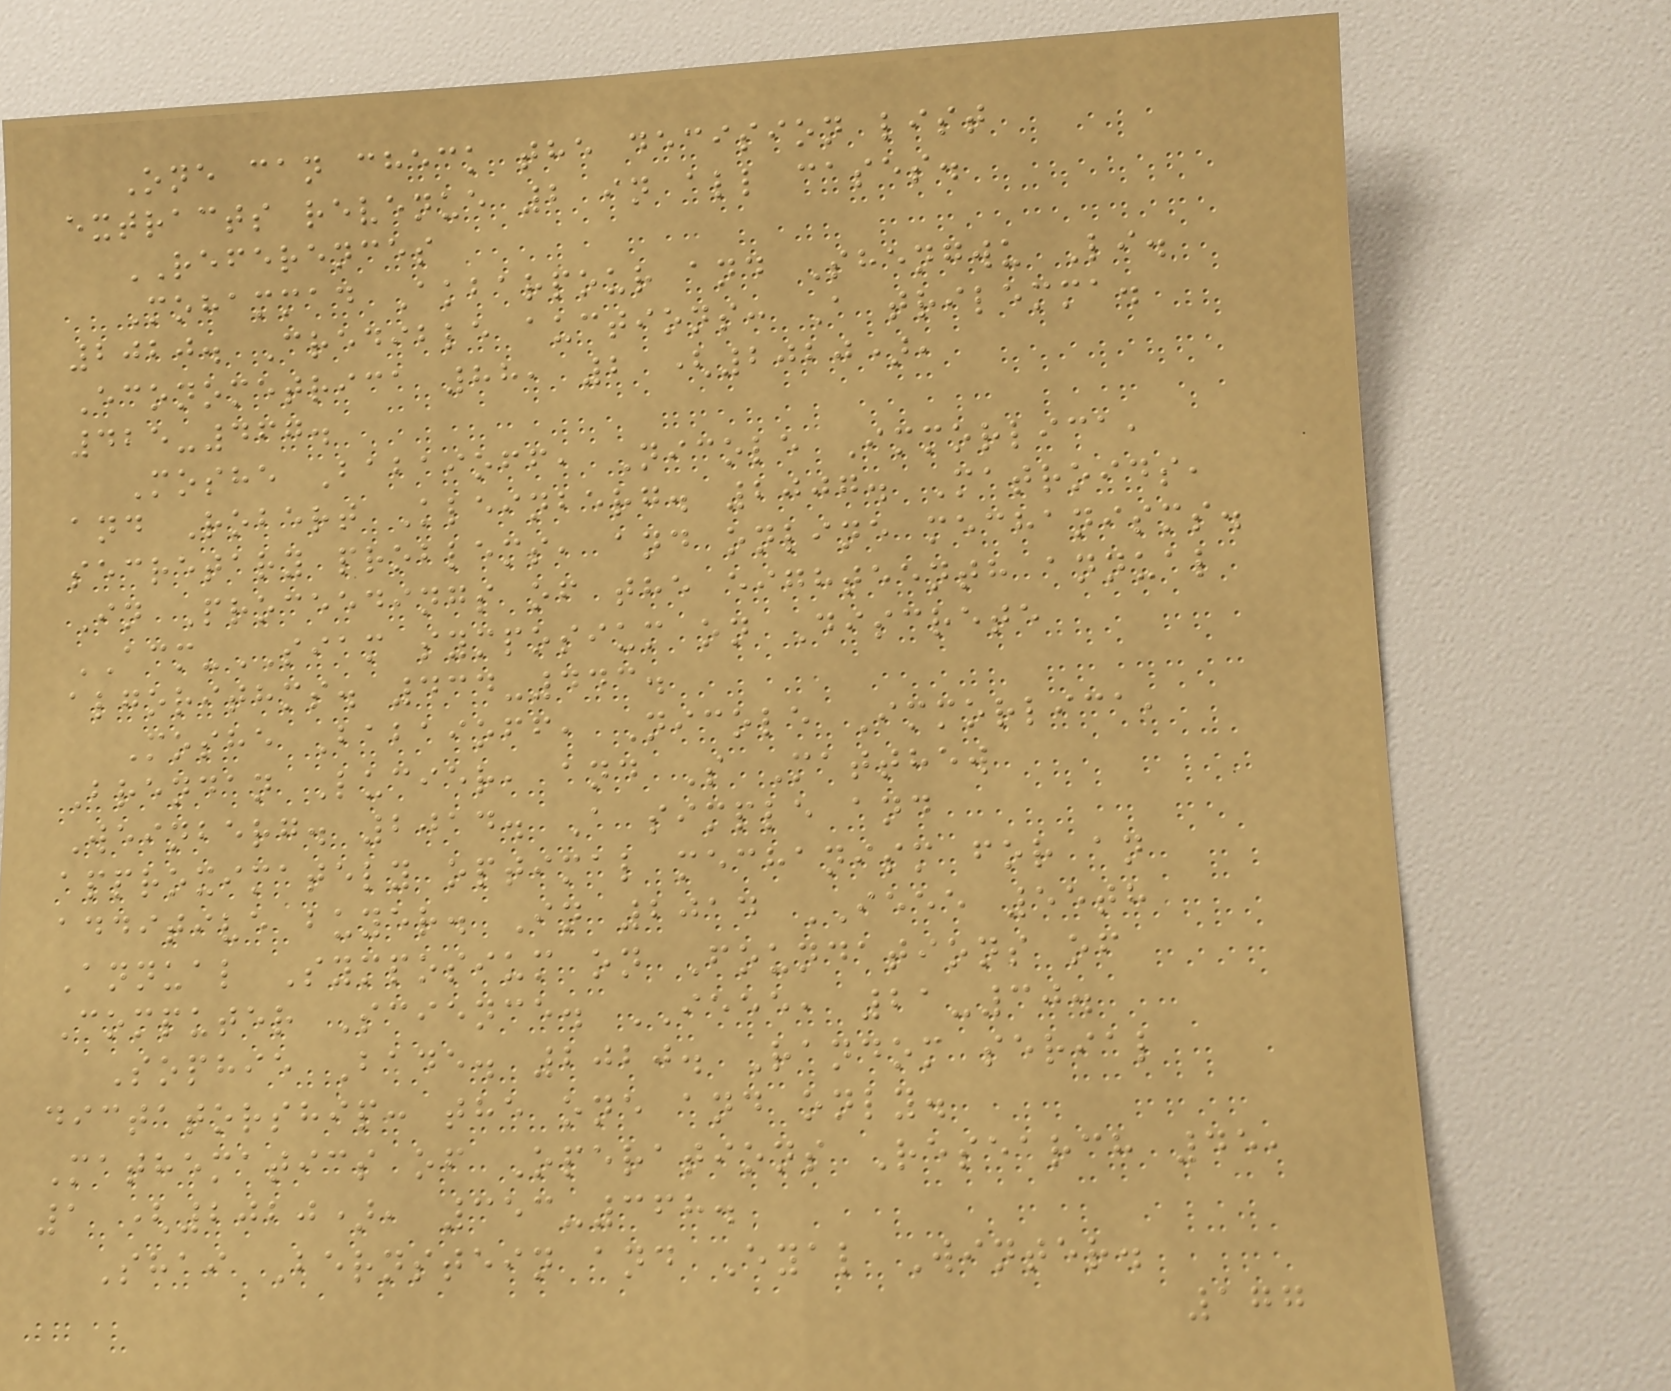One can check the decision list
extracts revenue 2 in all cases.
REFERENCES
Mohammad Akbarpour and Shengwu Li.
2020. Credible auctions: A trilemma.
Econometrica 88, 2 (2020),
425-467.
Moshe Babaioff, Nicole Immorlica,
and Robert Kleinberg. 2007. Matroids,
secretary problems, and online mechanisms.
In Proceedings of the eighteenth annual
ACM-SIAM symposium on Discrete
algorithms. 434-443.
Moshe Babaioff, Nicole Immorlica,
Brendan Lucier, and S Matthew
Weinberg. 2014. A simple and
approximately optimal mechanism for an
additive buyer. In 2014 IEEE 55th
Annual Symposium on Foundations of
Computer Science. IEEE, 21-30.
Sophie Bade. 2020. Random serial
dictatorship: the one and only.
Mathematics of Operations Research 45,
1 (2020), 353-368.
Shai Bernstein and Eyal Winter.
177
